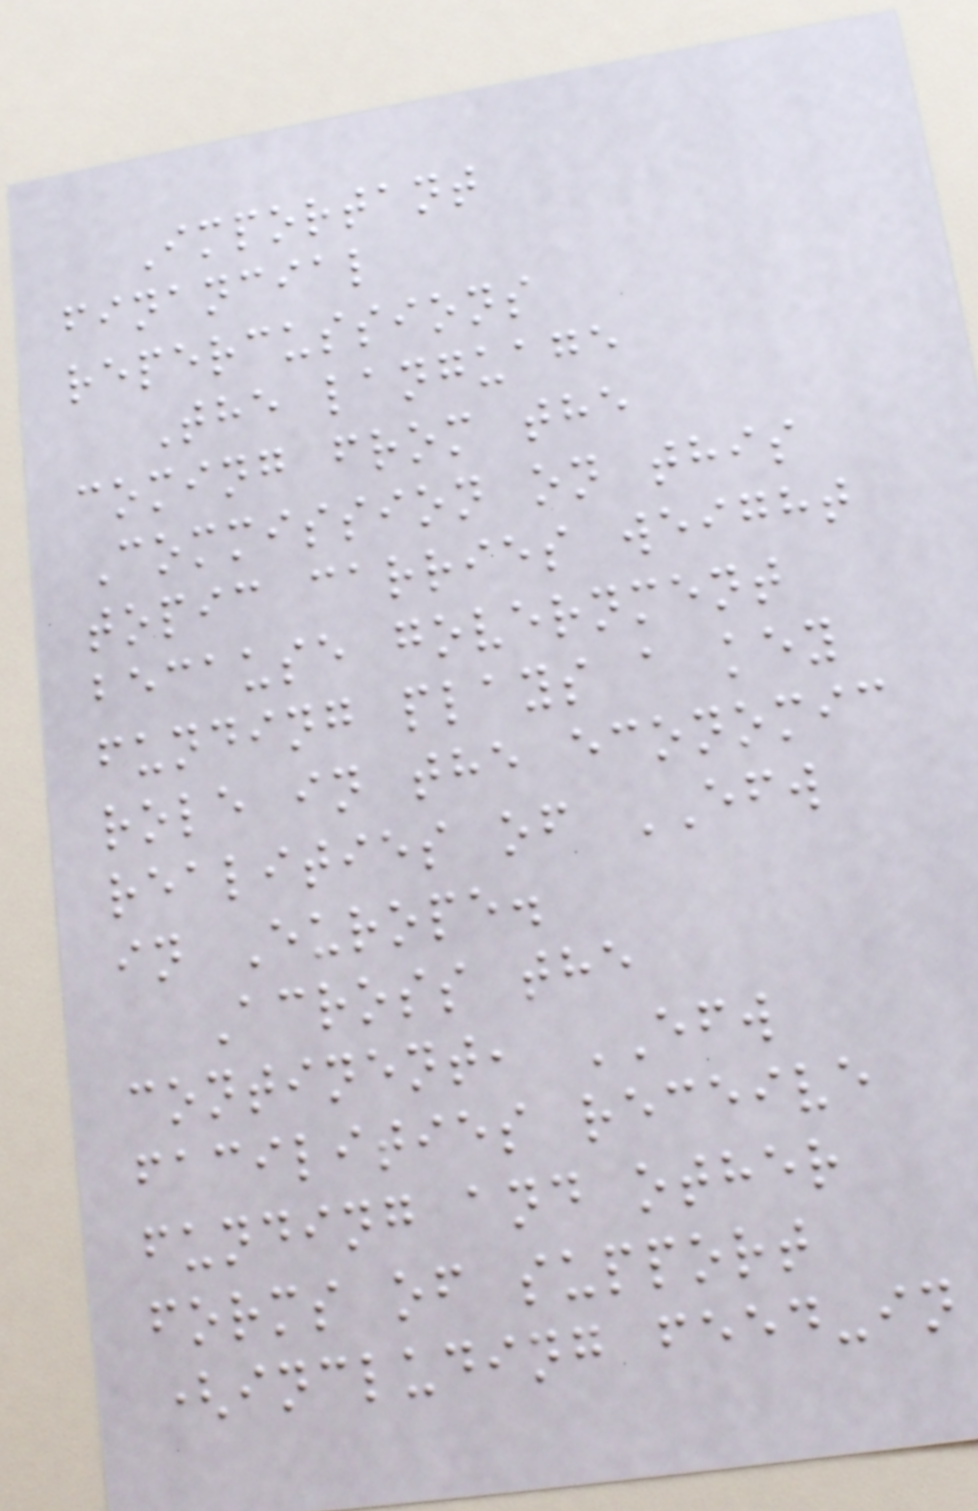Important
financial
repercussions
The language
coming from the
Commission on this
topic carries weight
because government
funding plays a key
role in the economic
realities of EFW
in Europe.
Across the
continent, EFW
facilities receive
funding and other
forms of support
(including feed-in
